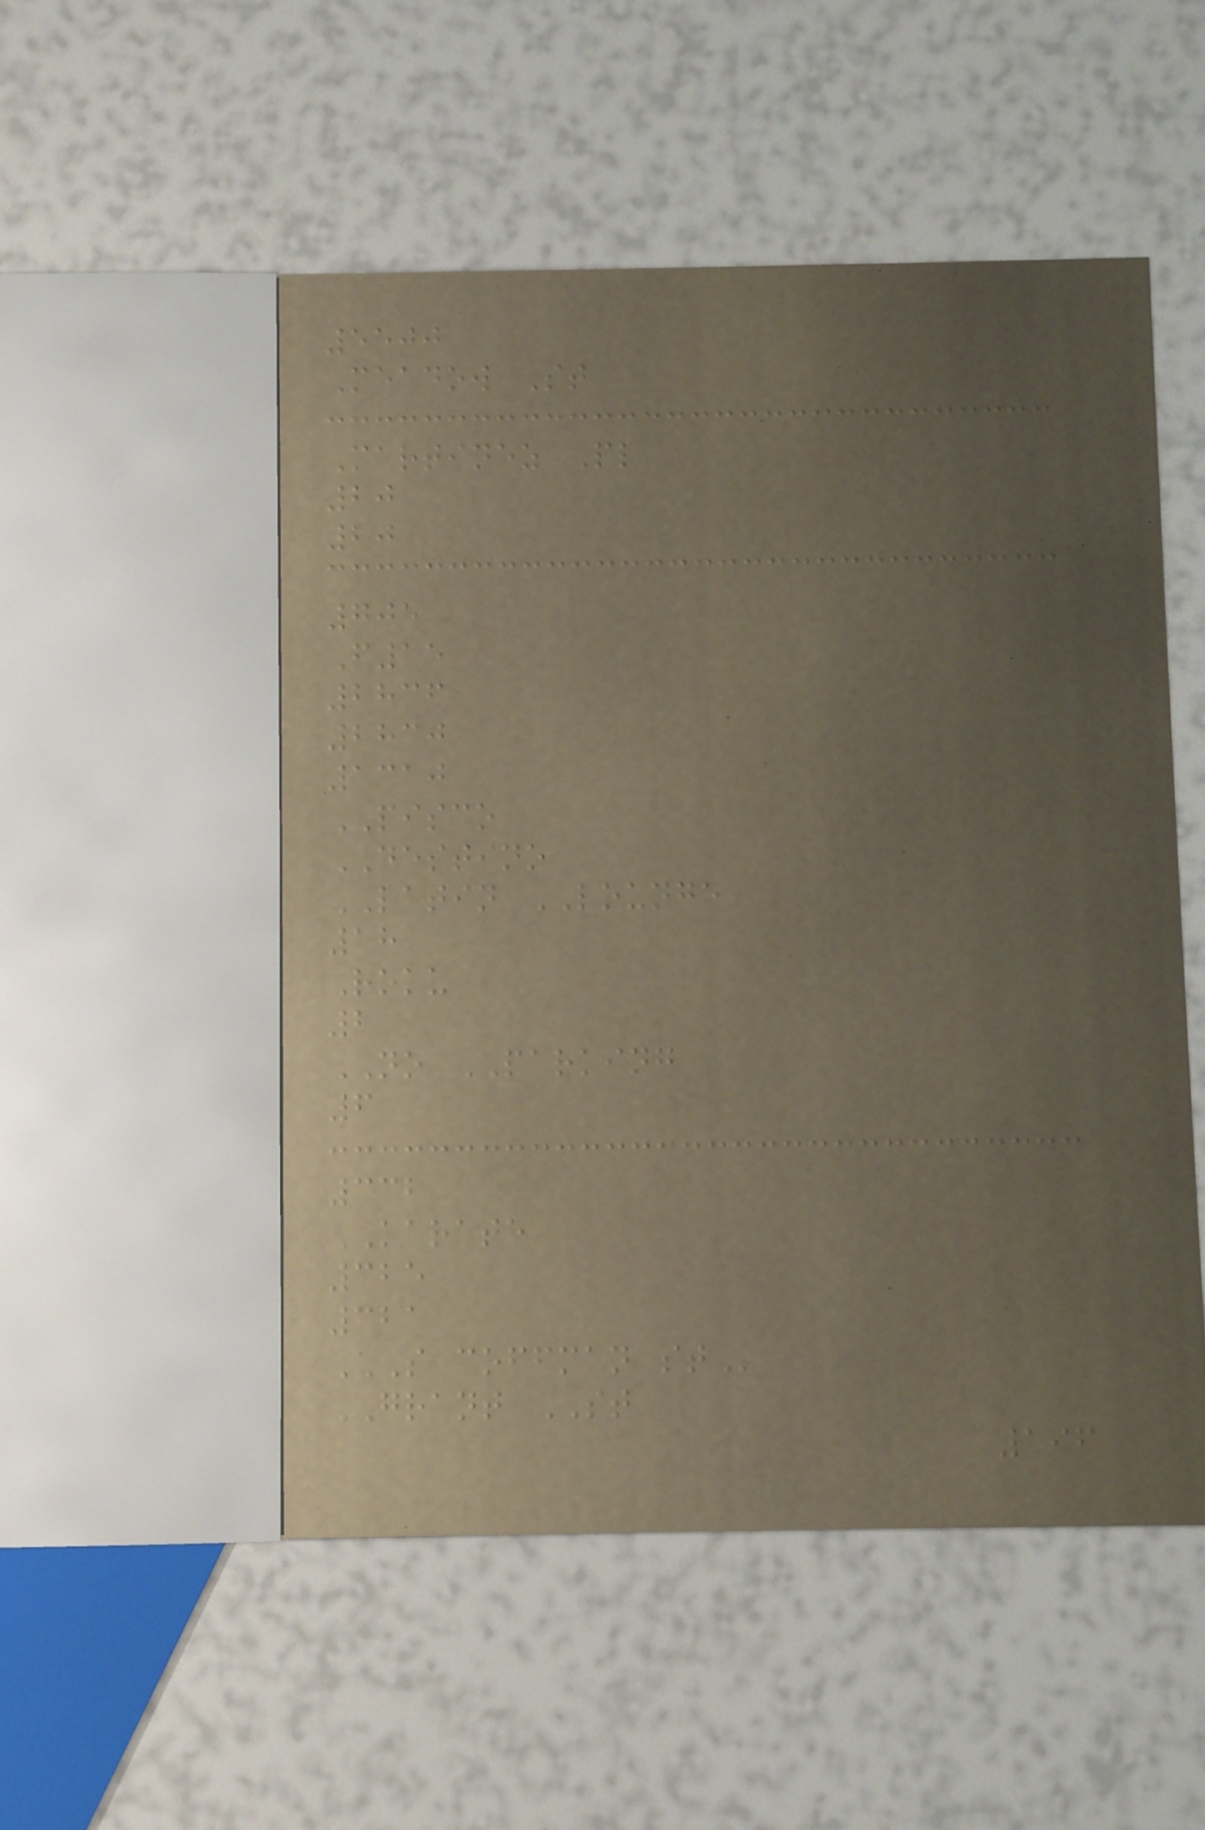5500
Meadow St
Martinez Pl
20
20
705
F15
2836
2830
1310
PISCO
DESTINO
LATIN LOUNGE
18
Roku
2
NO PARKING
6
332
KARATE
325
321
S COFFMAN ST
GRANT ST
196
